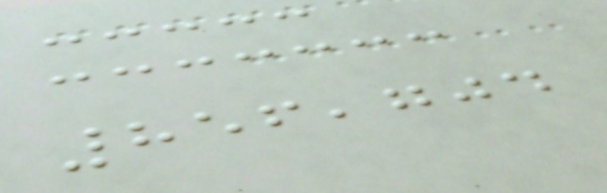856,704
